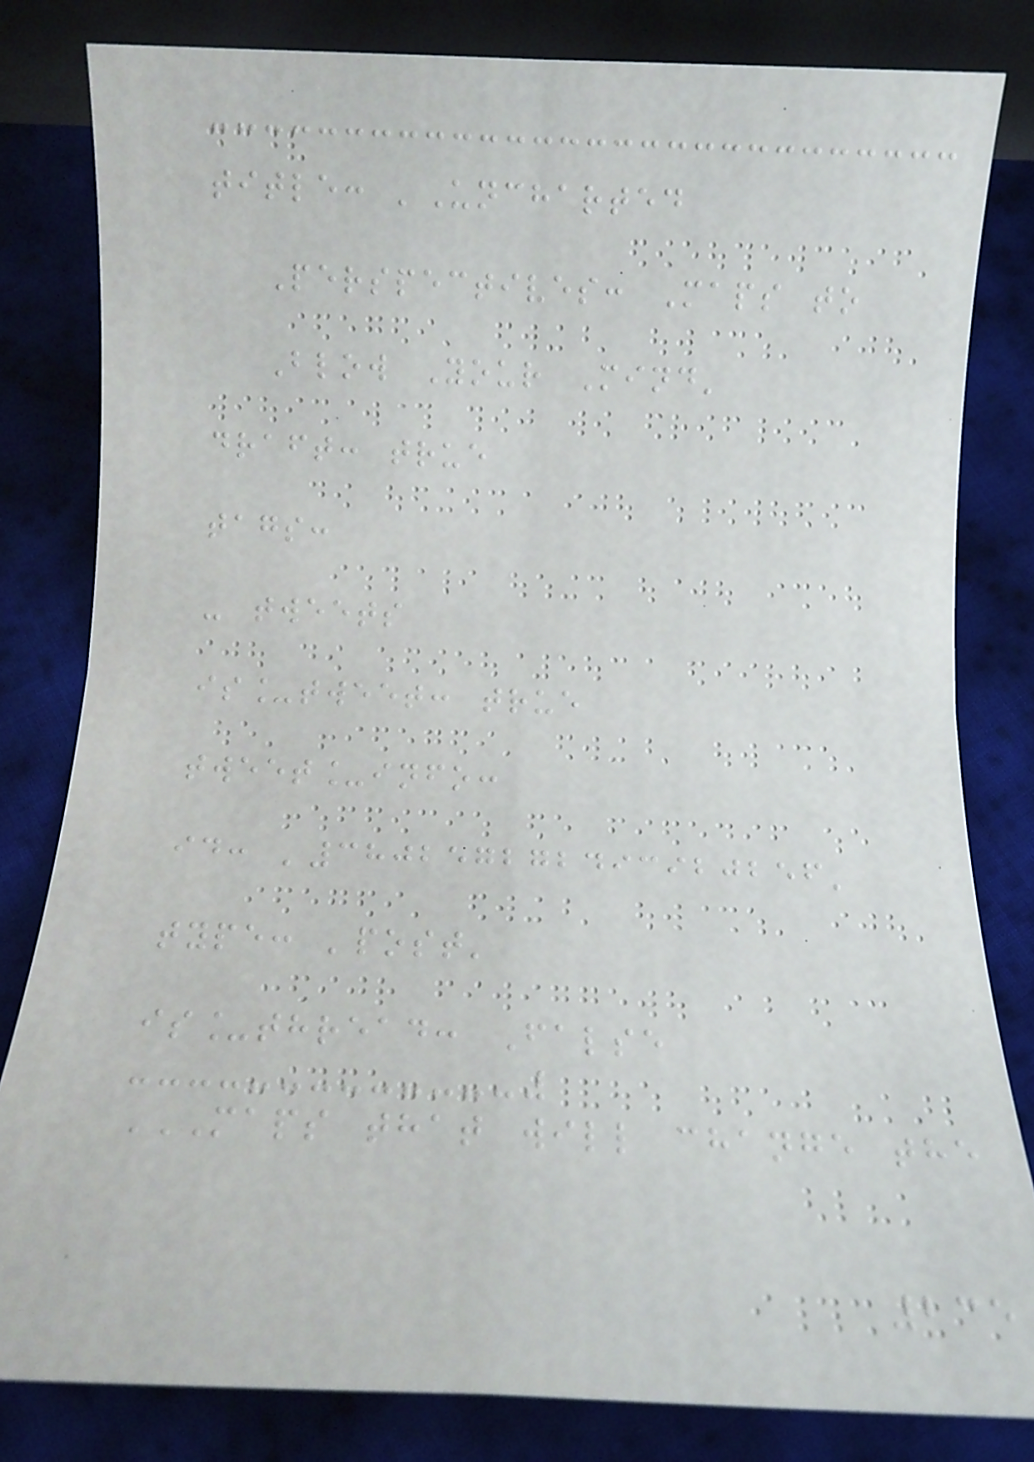title: 'Uncharted
Perspectives: Maps to
Blow Your Mind'
draft: true
tags:
- tweets
is_tweet: true
tweet_info:
id: '380257272493920256'
type: 'post'
is_thread: False
MAPS THAT WILL CHANGE THE
235
